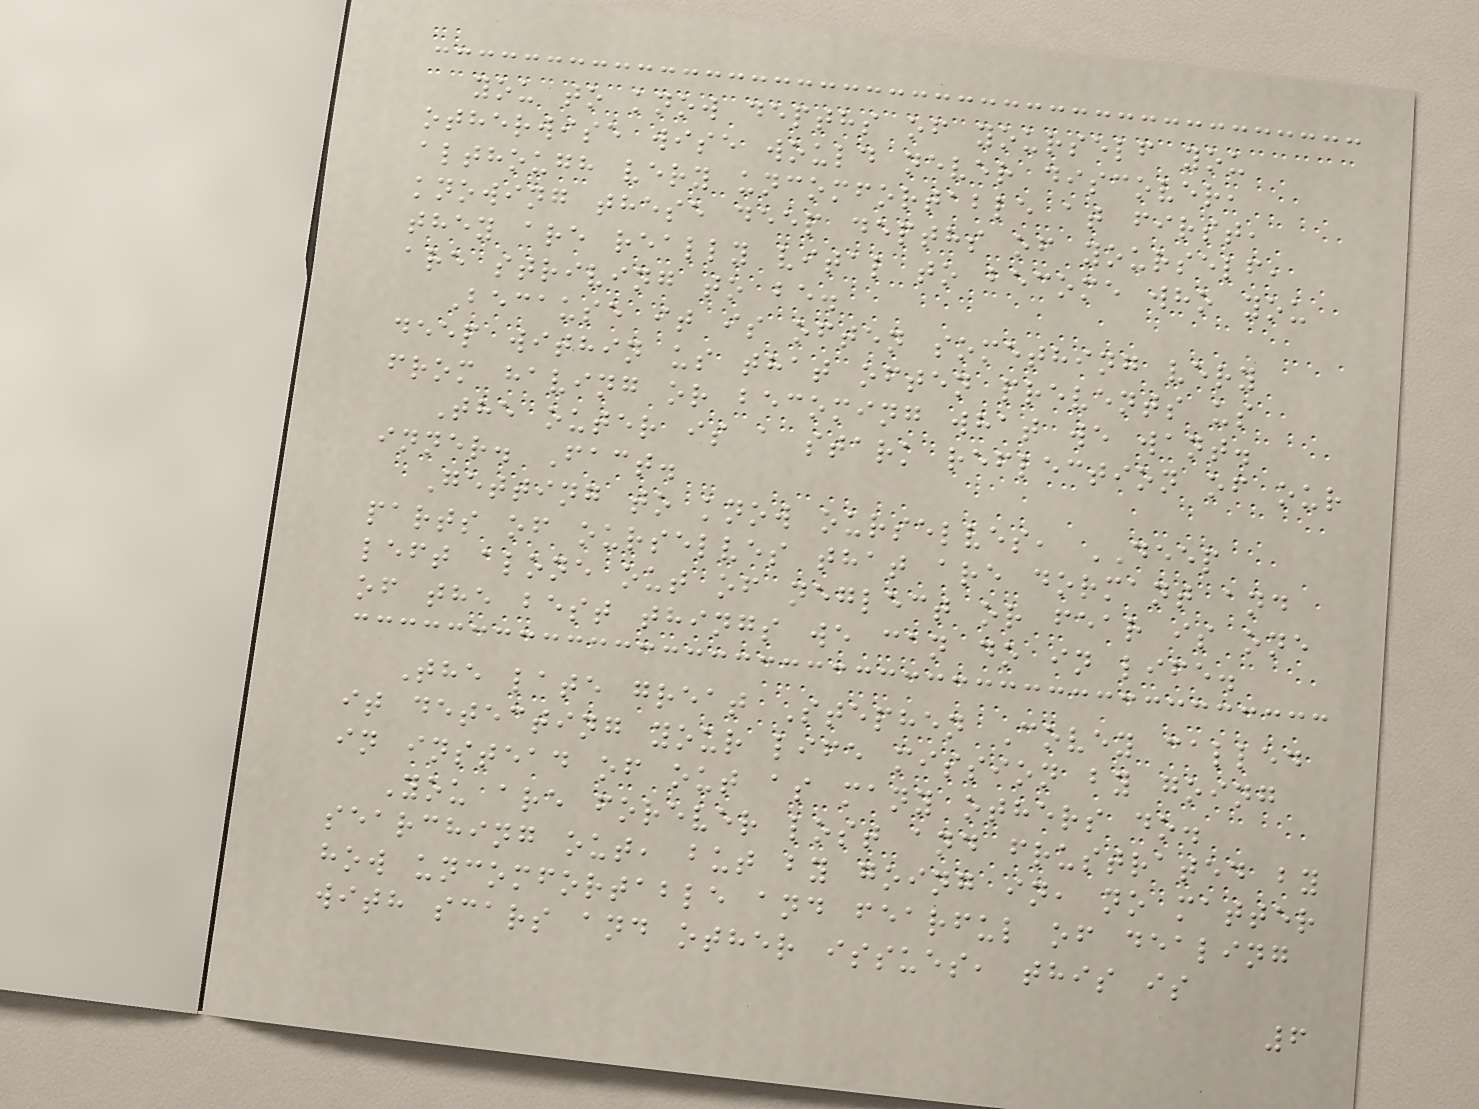you to know depths of yourself you
otherwise wise would never discover,
although very uncomfortable at first,
knowing these deep depths of yourself,
they are really vital to become who you
are striving to be.
Because it is often something very
deep within us that often prevents us
from having or becoming what we want.
The outer is a stark reflection of our
inner. Fact.
Getting to know ourselves, DEEP
parts of ourselves that are dormant and
left alone out of neglect or fear is one
of the best things we can do in life.
The late great Stephen Covey called
it detecting your life mission by going
in instead of out as many others do.
You are forever lost and frustrated by
searching out, but by going in, no matter
how uncomfortable and fearful of dealing
with scars and other issues, this is
6
